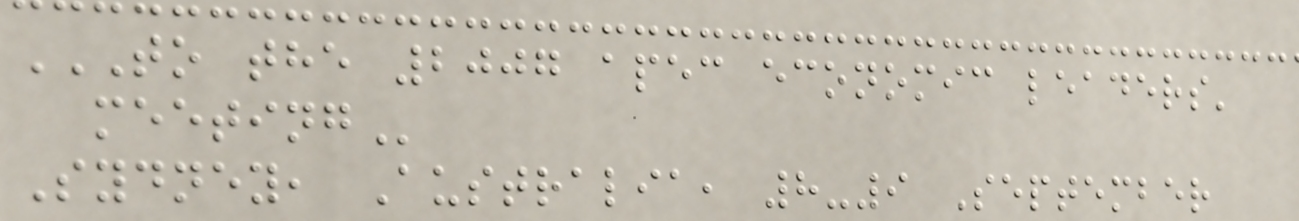TO THE 2007 APEC ECONOMIC LEADERS'
MEETING
Sydney, Australia, 8-9 September
